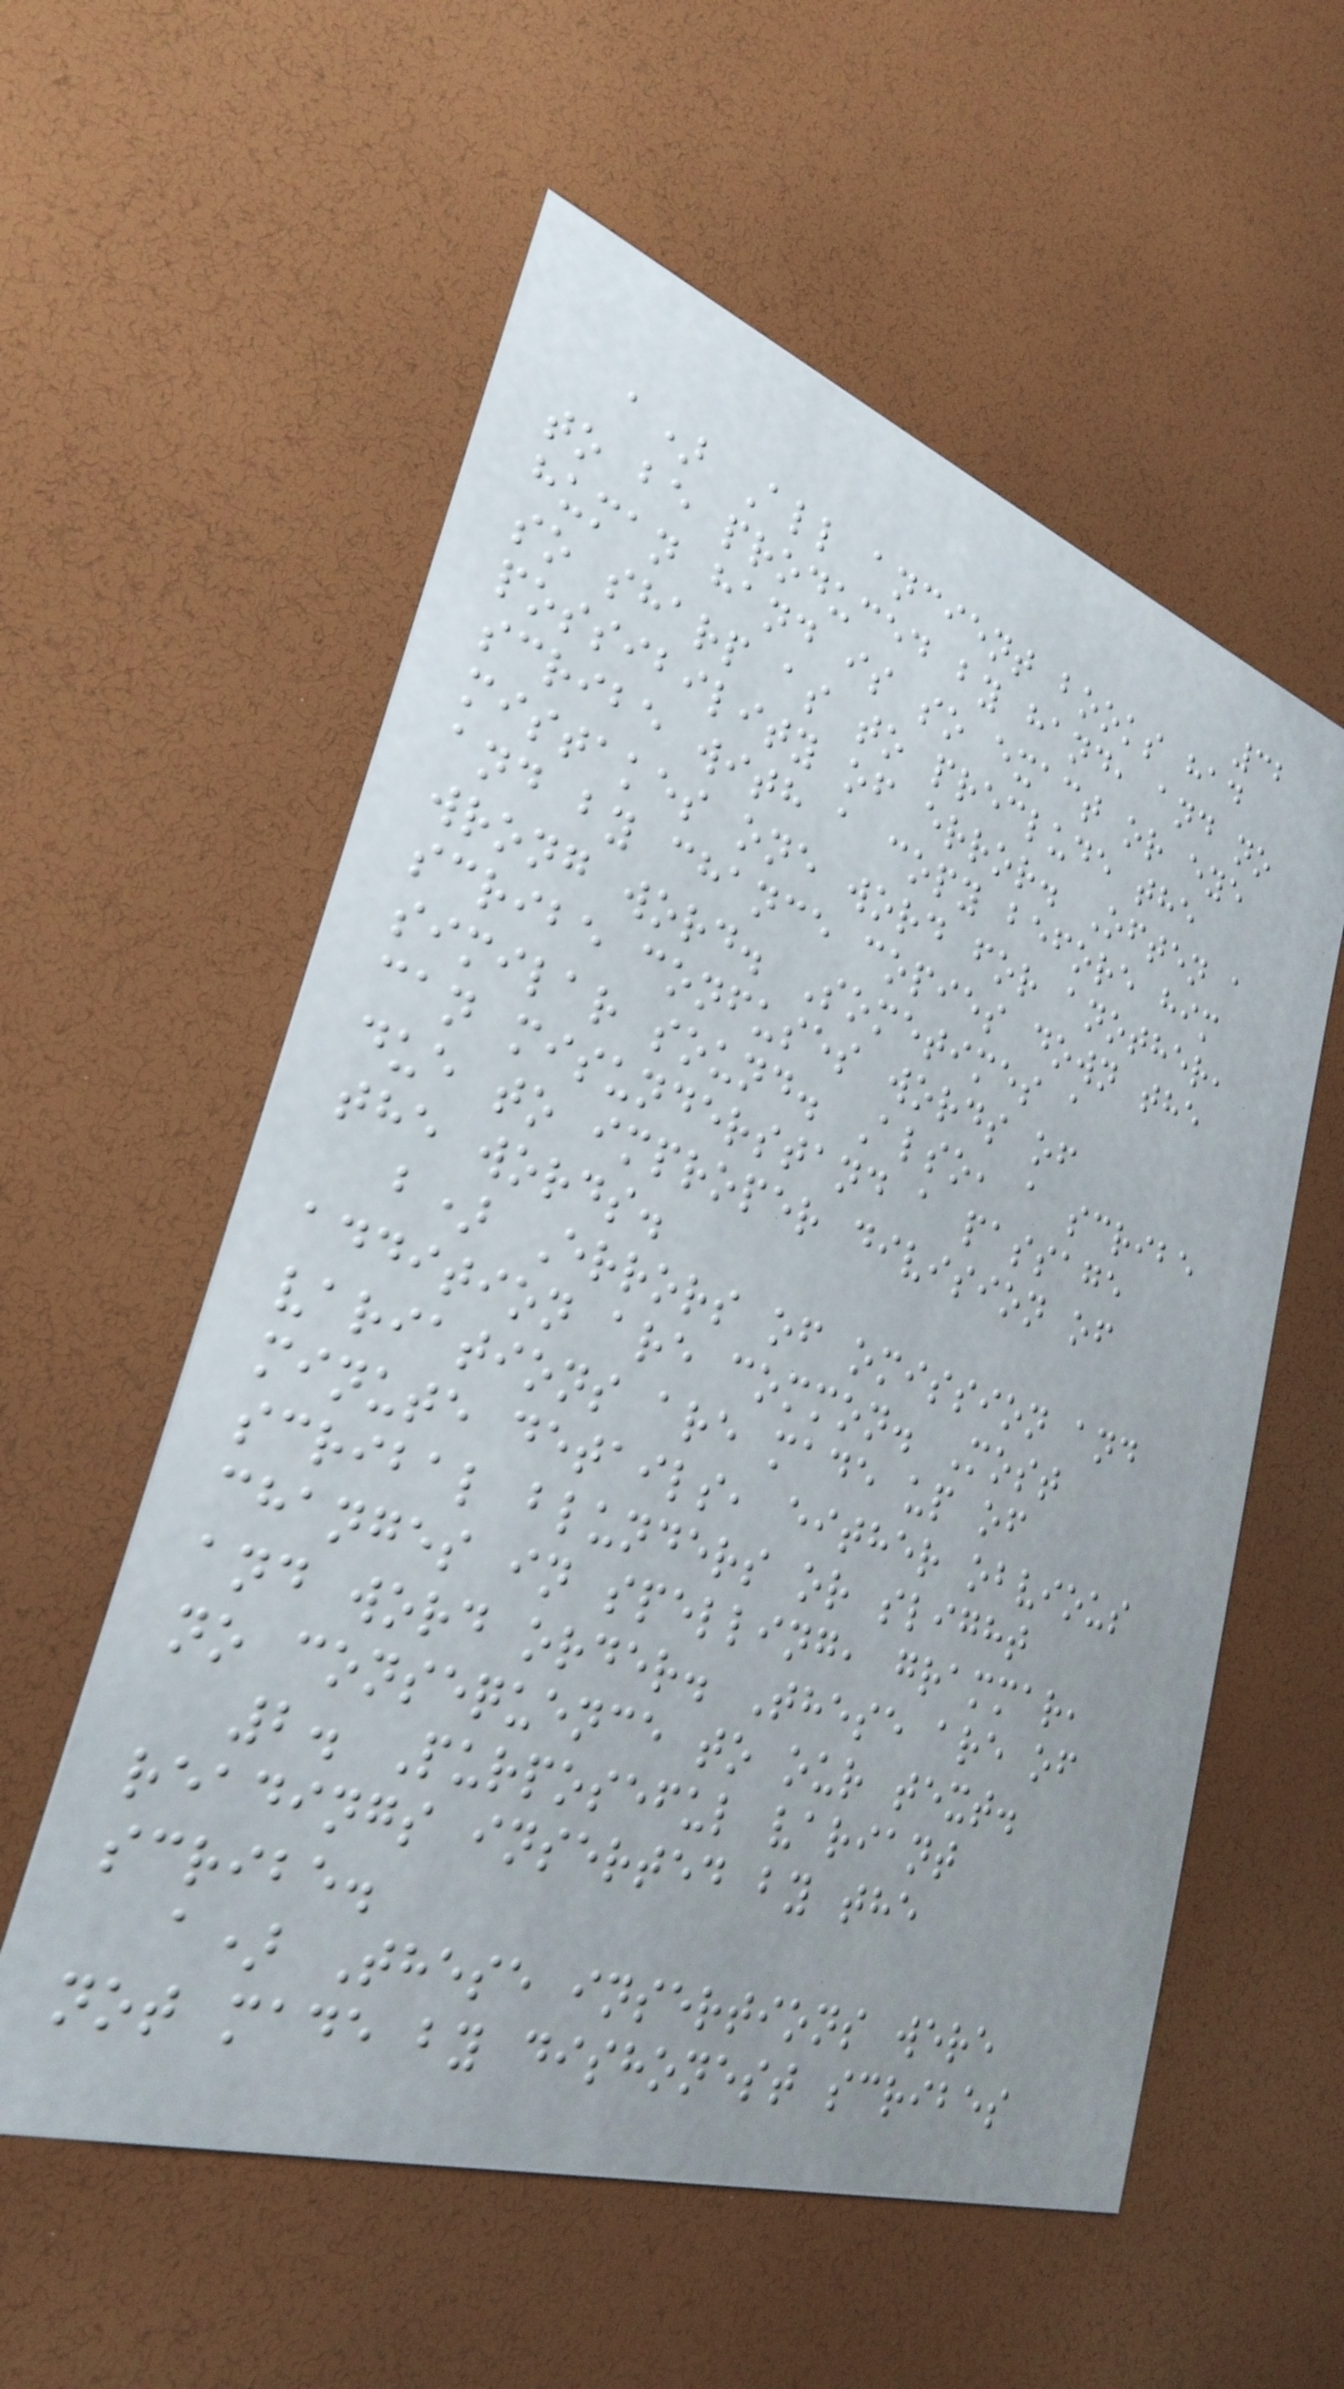32
a) All ancient books had
to be produced by hand, and no
human hand is so exact or eye
so sharp as to preclude the
possibility of error. Often a
scribe with a copy before him
mistakes one word for another,
and by chance copies down the
wrong word. Sometimes a
scribe confuses words of
similar sound. Also, a scribe
can misunderstand a passage
due to improper division of
the words.
b) Errors of omission and
addition are common. Most
variations are made up of
minute details, either obvious
scribal blunders or slight
changes in spelling, grammar,
and word order. These are of
no consequence to our text.
2. Purposeful variant
readings inserted by the
scribe.
a) These insertions were
not made by dishonest scribes
